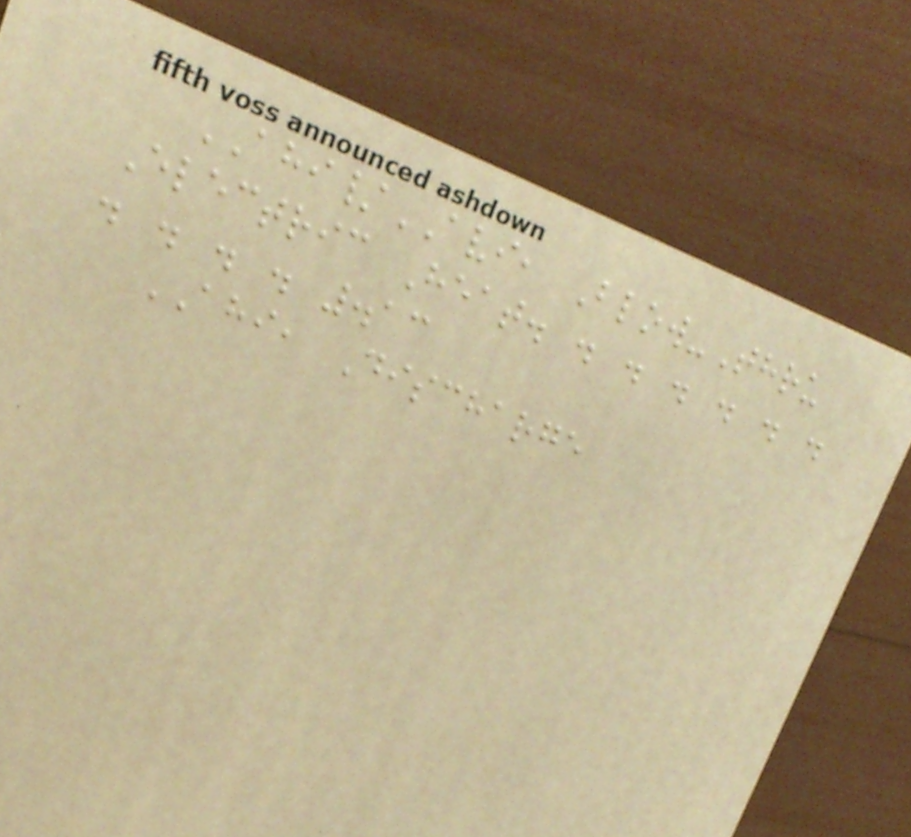AHI/AVI, Blow-Thru
Electric Heat. . . . . . .
. . . . .13
AHI, Discharge
